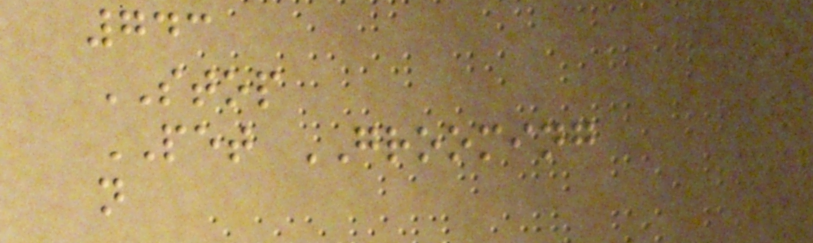743
STOP
PET GROOMING
n
